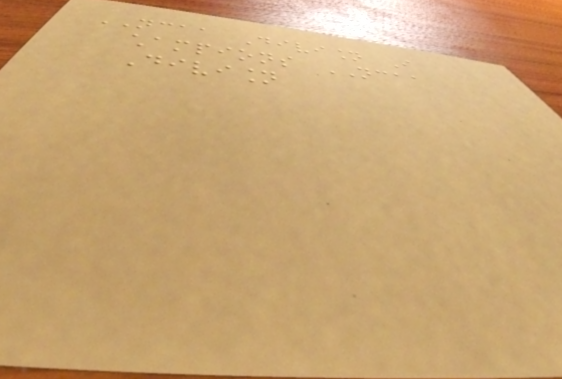NCAA Division I
champions NCAA
Division
